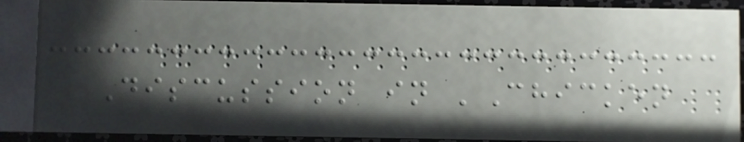Discussion in 'Chicken
